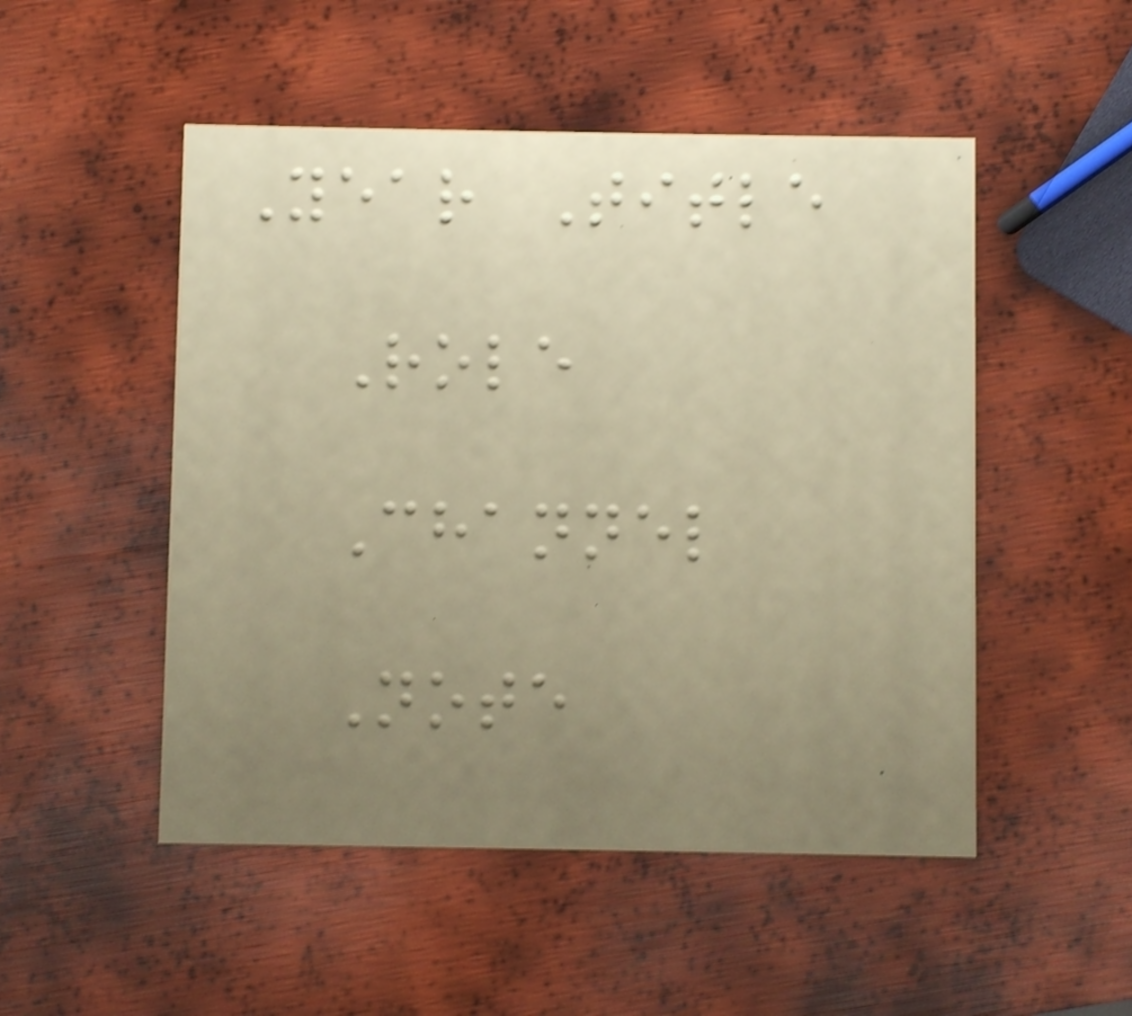Year Title
Role
Channel
Note
